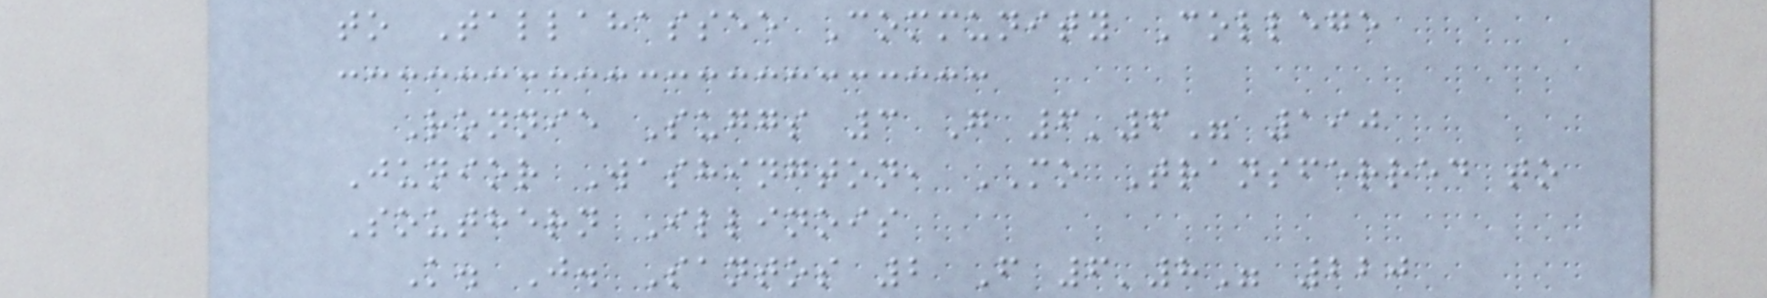to Tallahassee Community College
Ronnie Suggs 3 G 6'6" 190
Junior Washington, MO Transferred to
Southern Illinois
K. J. Santos 2 F 6'8" 220
